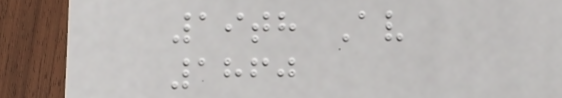19th Av
1860
